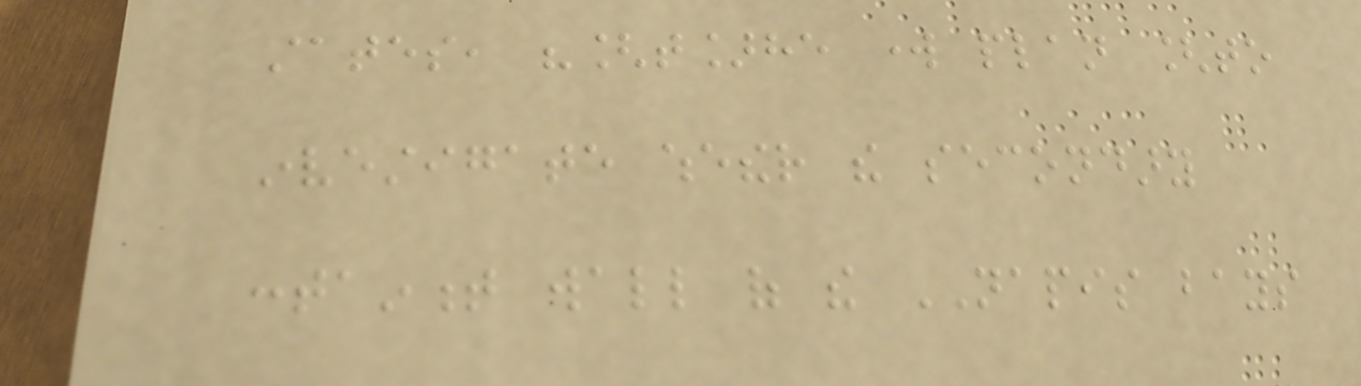states, "[t]he work plan [to
investigate whether the secondary
containment wall of the NAPIS bays
